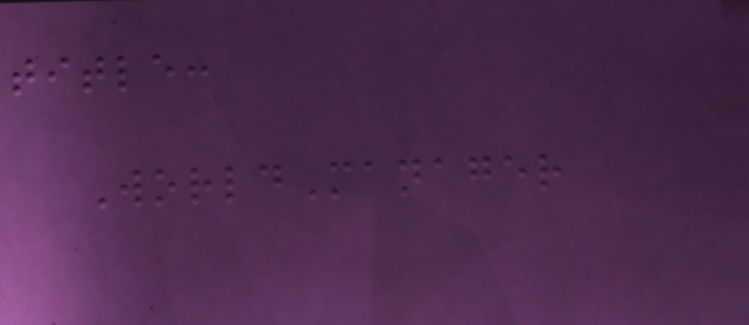title:
WorldManager
